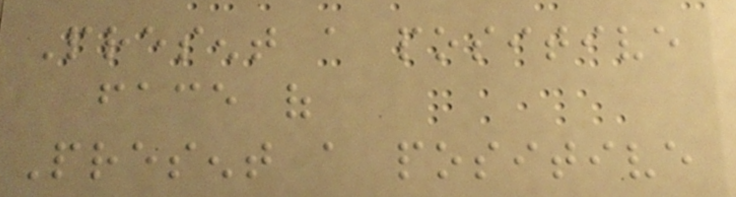Present a positive
face of
Present a positive
